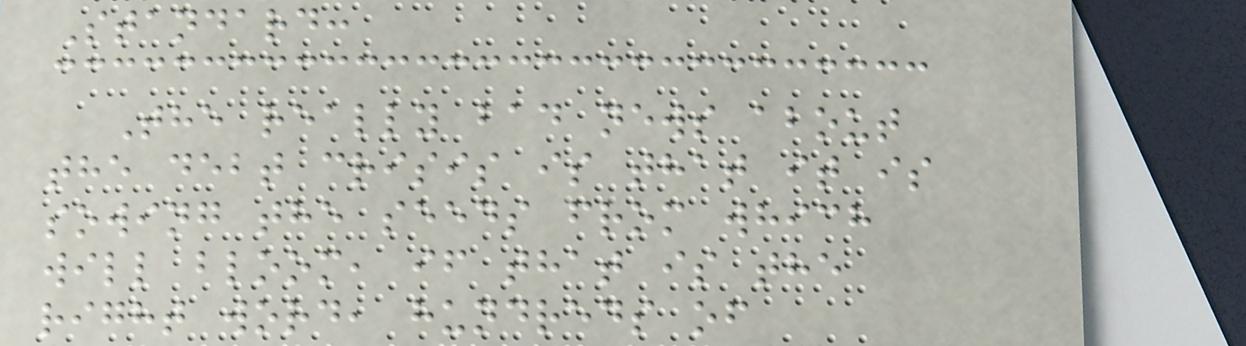Standard:
The really bad news about
the debt crisis is that it is
sowing the seeds from which
will bloom, if that is the
right word, hundreds of
